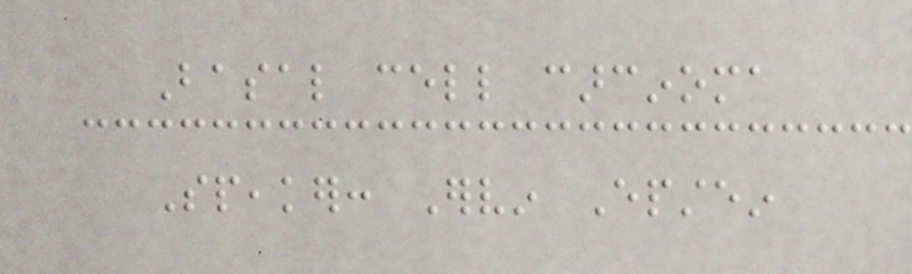Basal cell carcinoma
Speaker: Ervin Epstein
